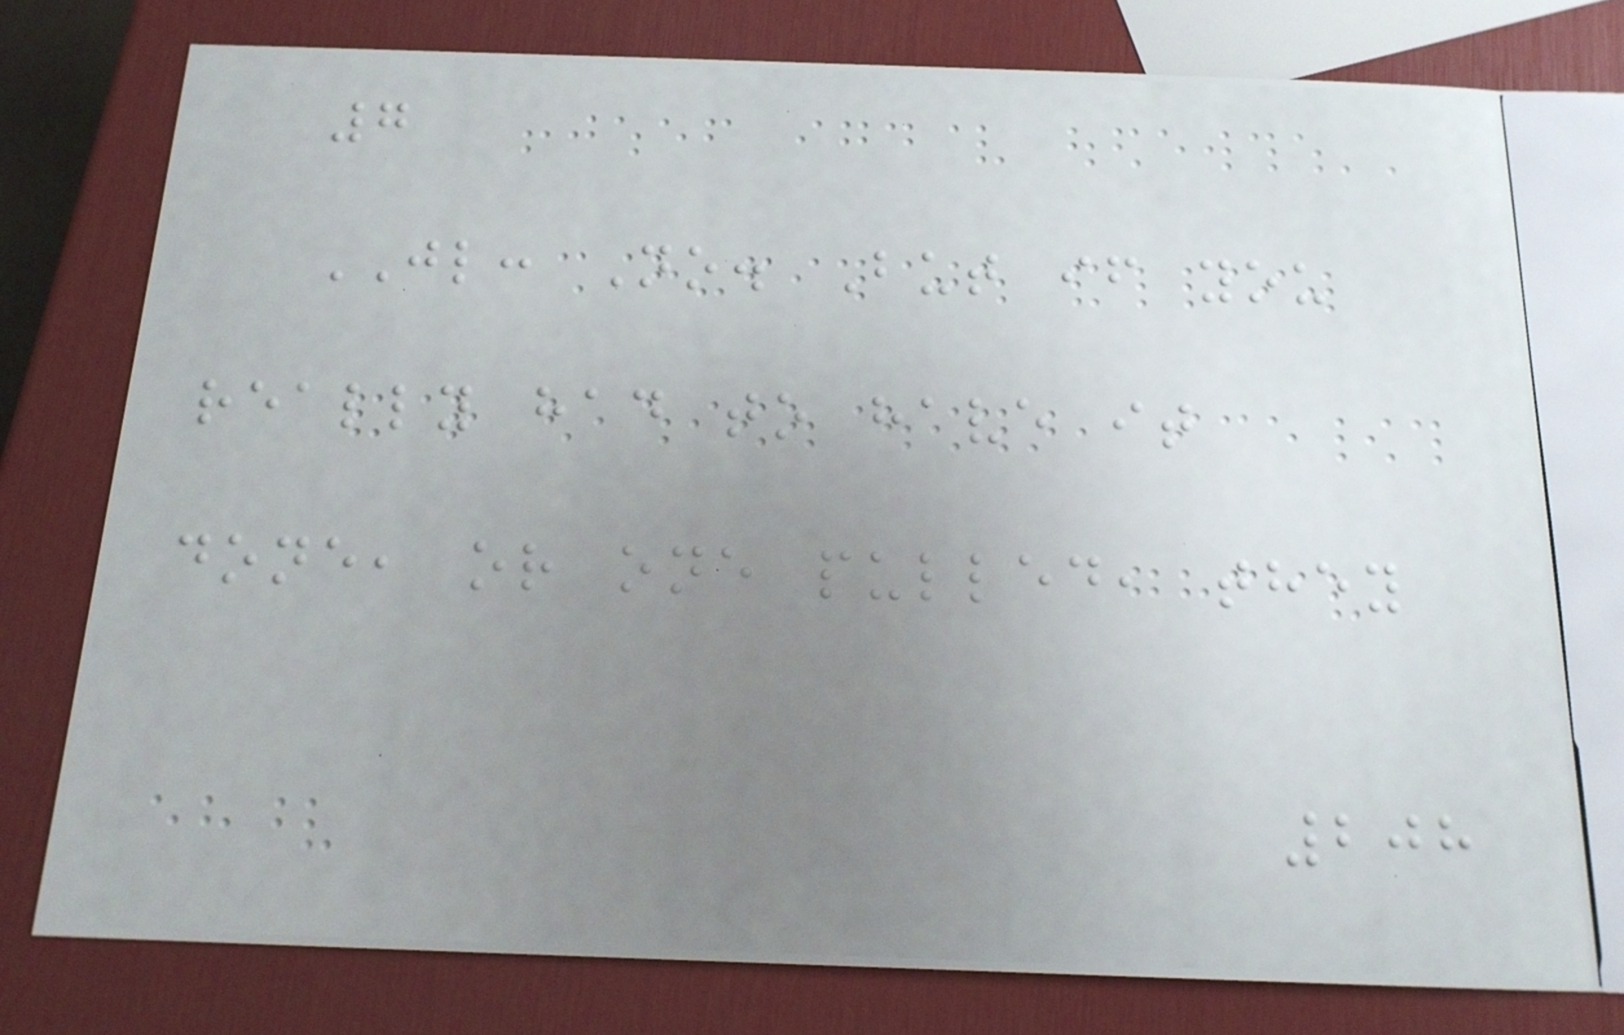7
JL: No. But if you
really had to have it
done, or one pulled, they
208
